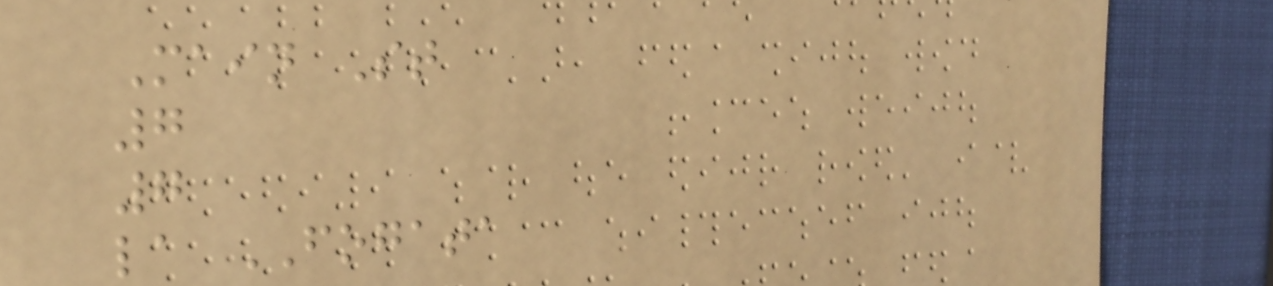Main St
7
7
la FOGATA
